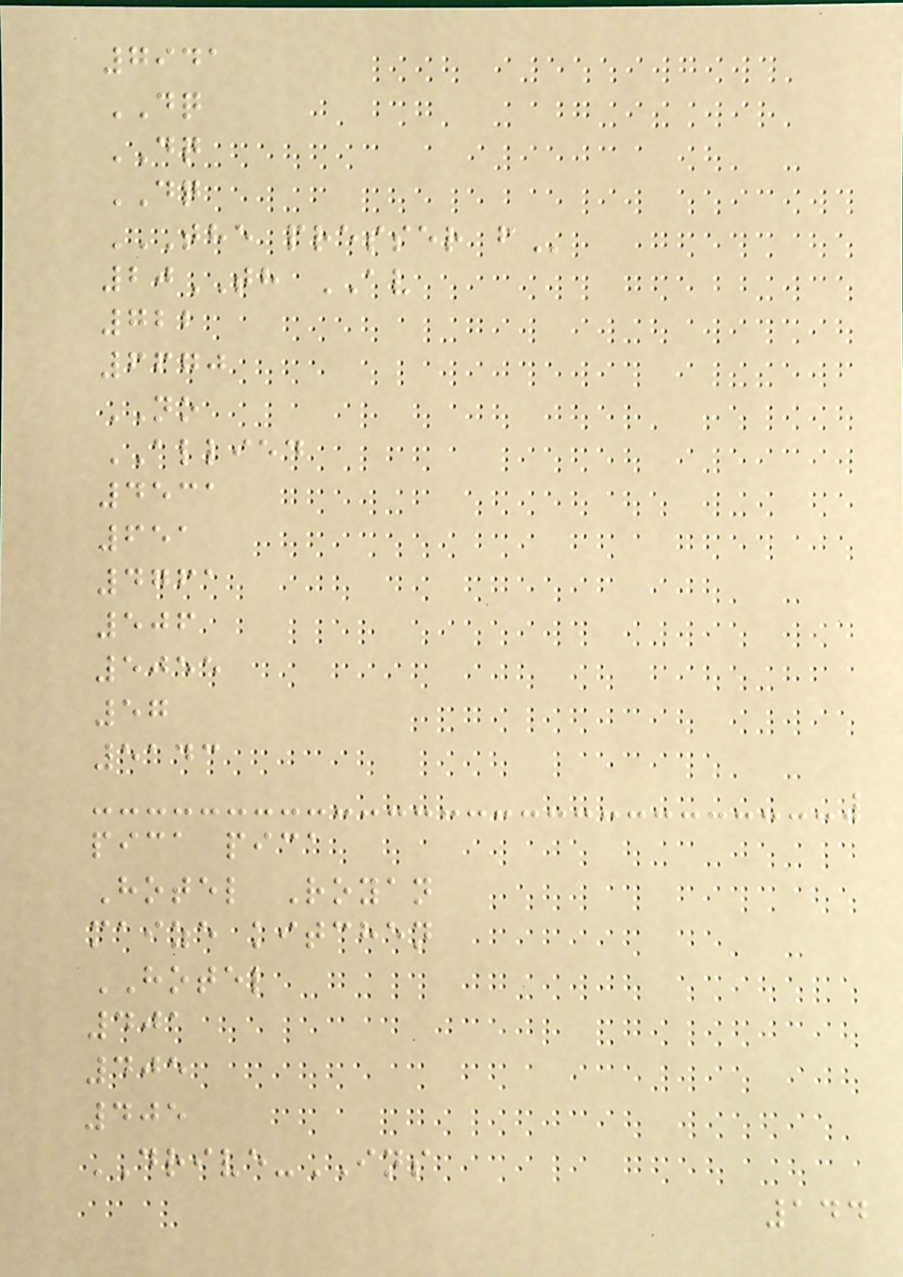7941
DQ
DQ
DQ
THE PRESSER F
20TH AV
722
6670
NO
ALLIED
4531
651
4761
506
5055
57
5143
pica pica
Hotel Royan
maize kitchen
HOTEL
401
405
405
DRIVE-INS
144
